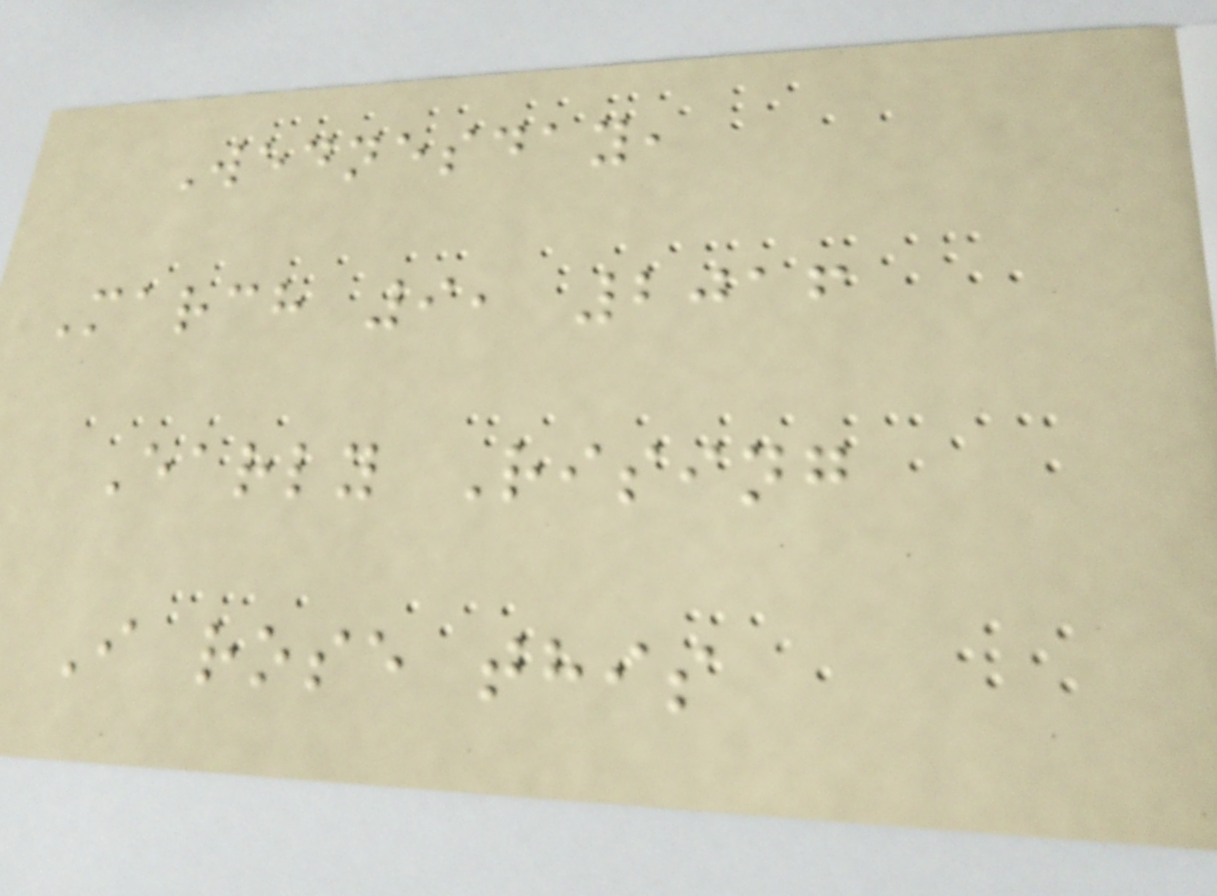Wednesday,
March 9, 2016
Early Rising
I rose this
